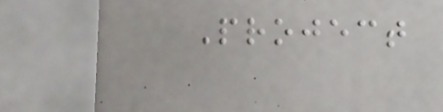Project
